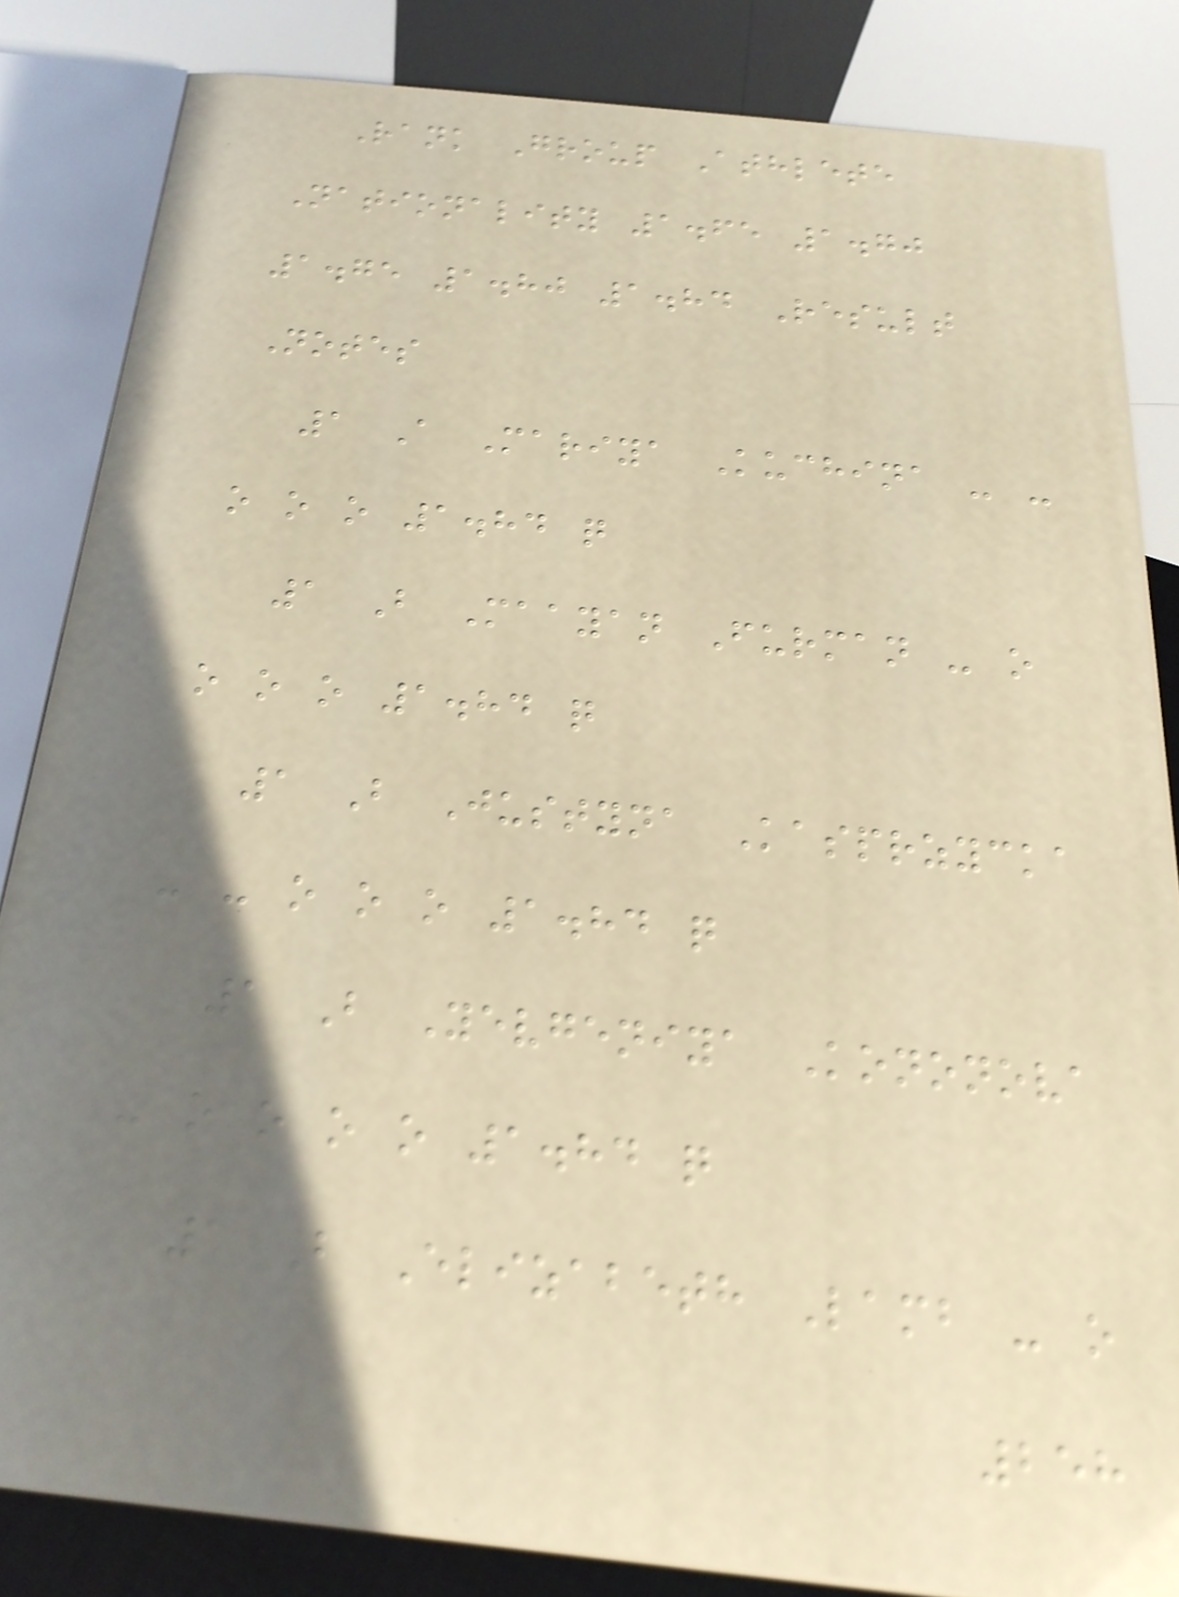Rank Group Athlete
Nationality 1.65 1.70
1.75 1.80 1.84 Result
Notes
1 A Mariya Kuchina - -
o o o 1.84 q
1 B Maayan Furman - o
o o o 1.84 q
1 B Justyna Kasprzycka
- - o o o 1.84 q
1 B Yevgeniya Kononova
- o o o o 1.84 q
1 B Elizabeth Lamb - o
258
